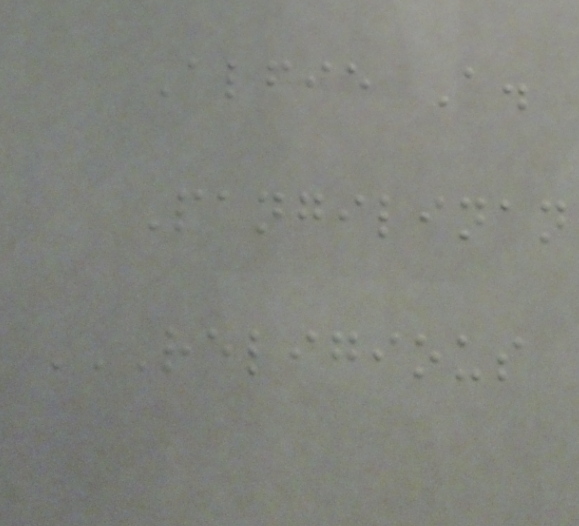Alfie A.
Pangilinan
RELIGIOUS
